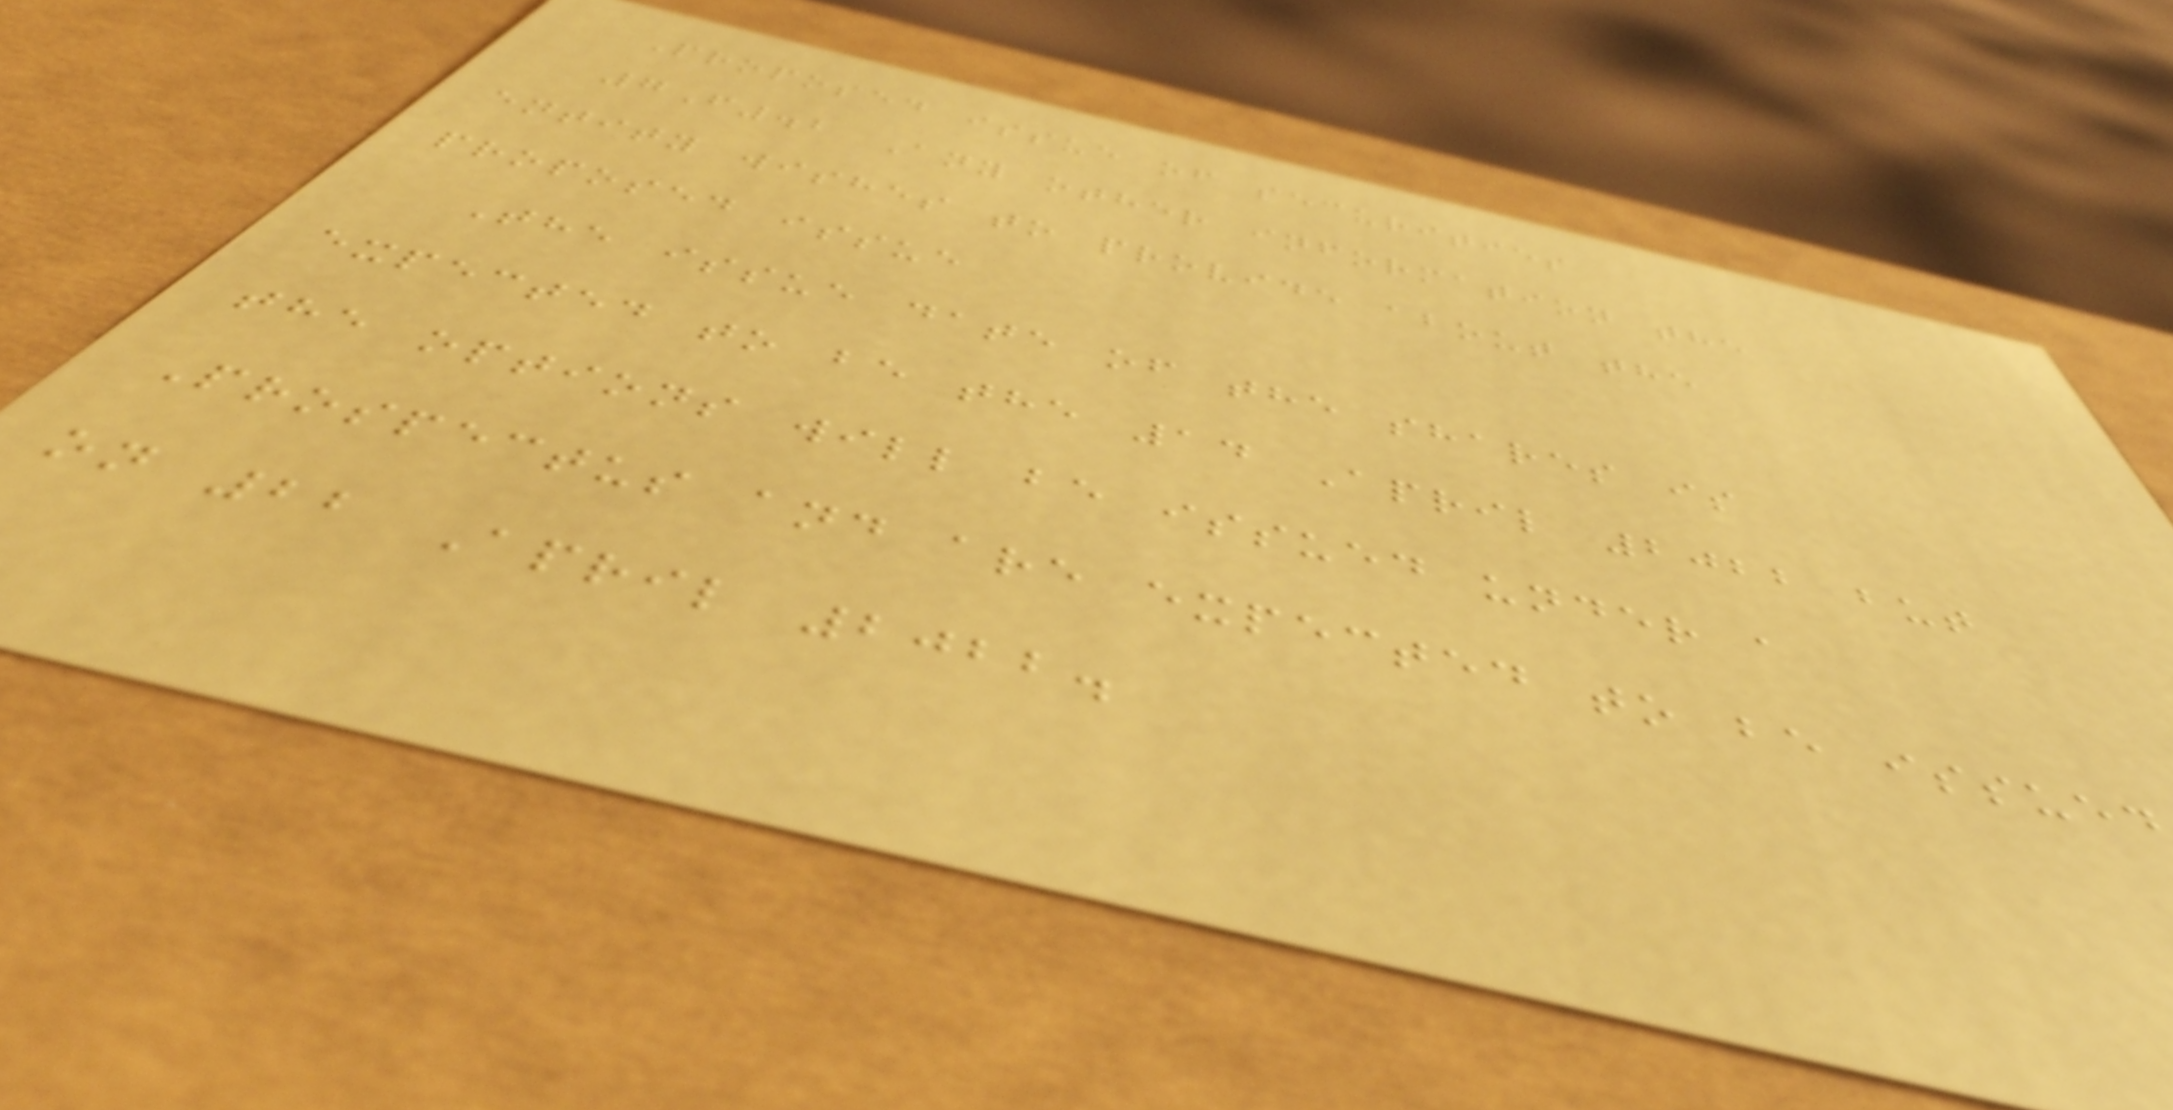Proposed issue of securities
7F.2 Any other information the
entity wishes to provide about the
proposed issue
The issue date of the shares is
expected to be the 14 April 2022 but
the options will be issued under a
Prospectus and are expected to be issued
on 22 April 2022.
